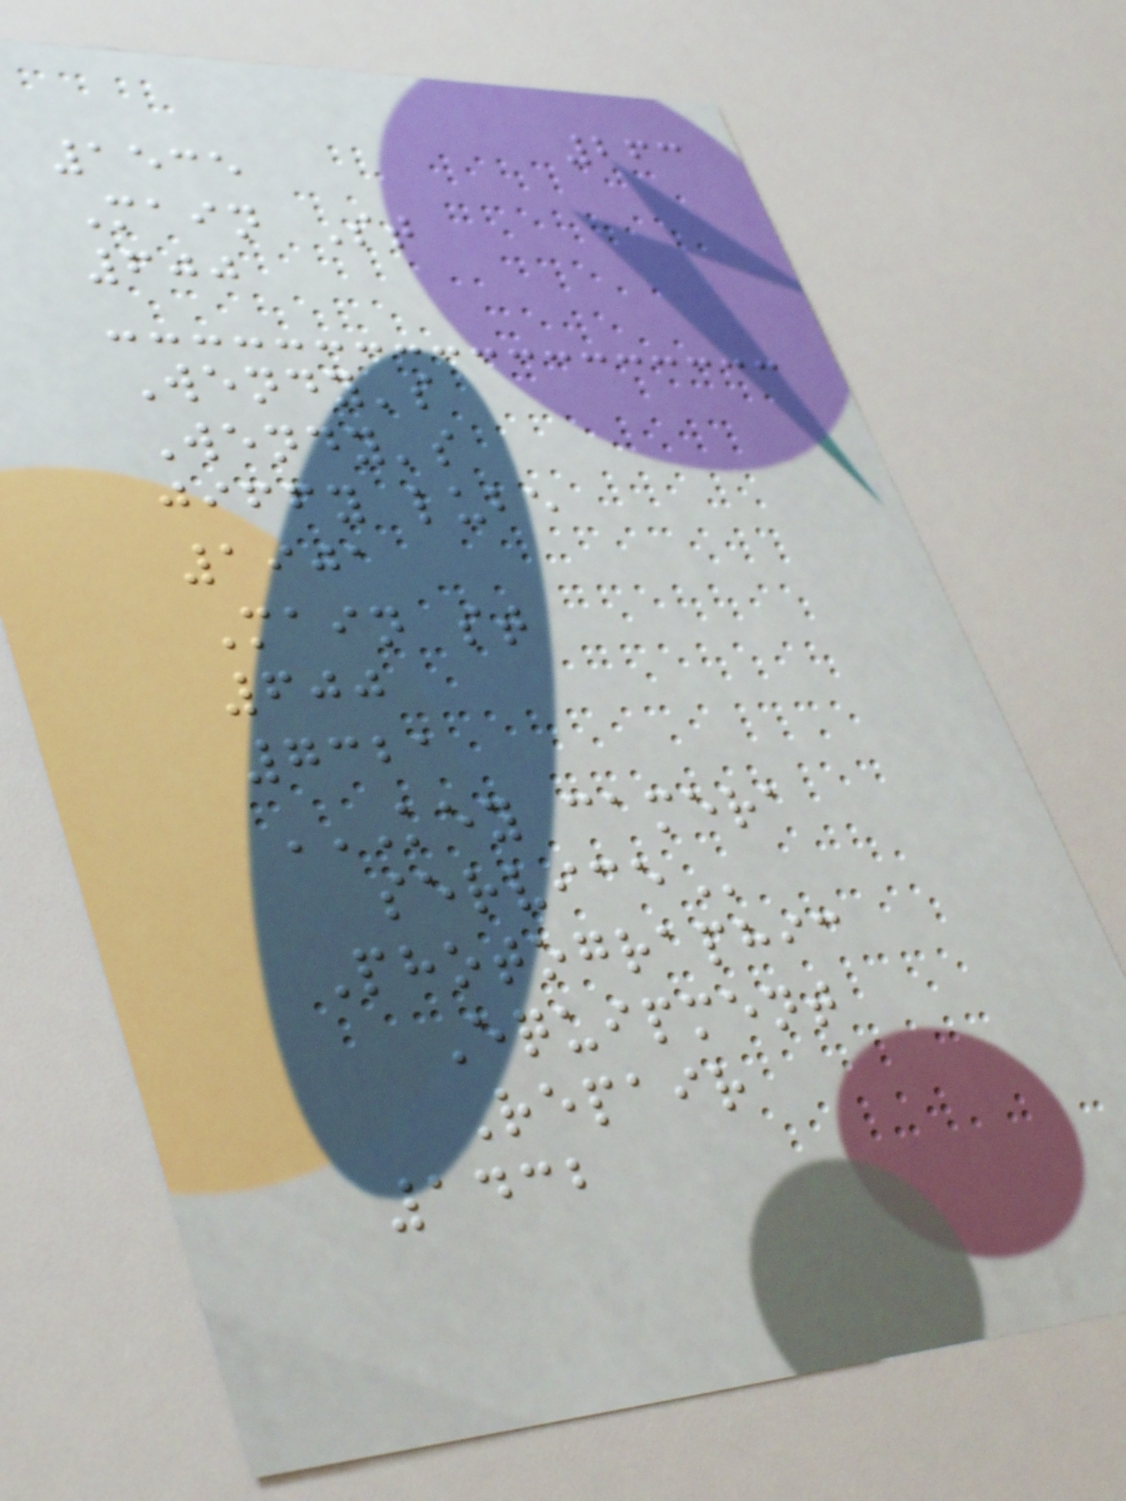263
1535
Main St
600
Wendy's
Wendy's
jiffy lube
1901
Main st
600
7321
KEY CAMERA
SERVICE
Photographic
Equipment
Repair
1432
